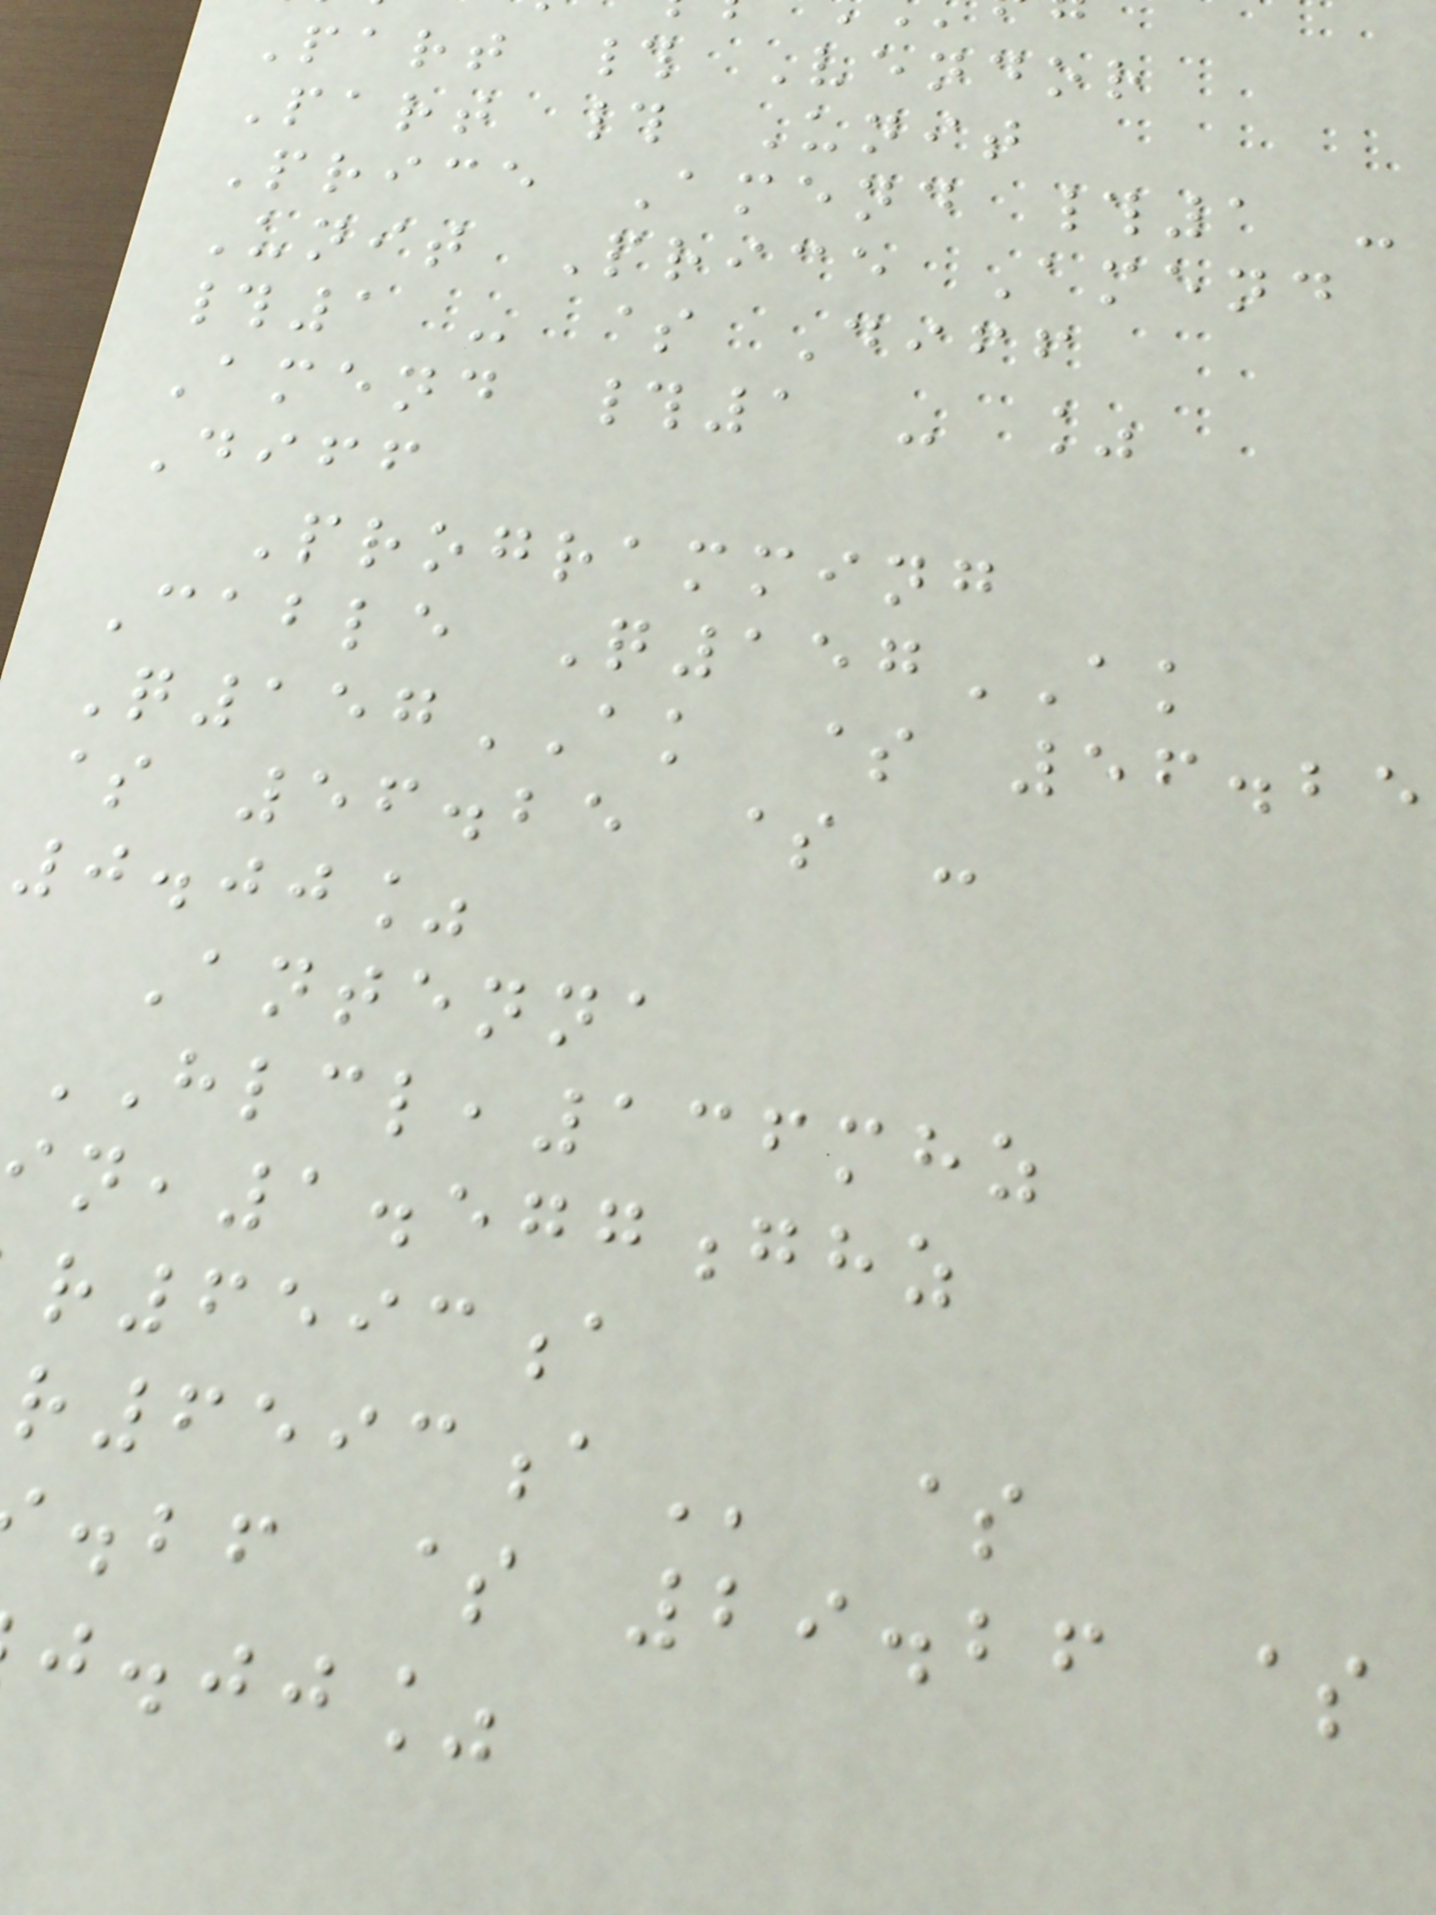Part # Vendor
Part # Unit
Price Amend #1 -
Unit Price Amend
#1 - $ Diff
Amend #1 - %
Diff
Programming
Cable Q157AK
Q157AK $ 56.25
$ 56.25 $ -
0.00%
Antenna
hlcl,136mhz
n,1.577ghz
r6593a
.bf $ 29.26 $
j.jj%
